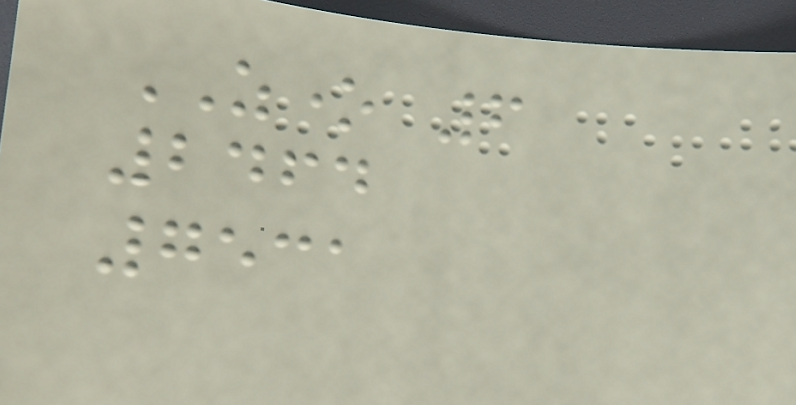ZONE 6
2464
7531
